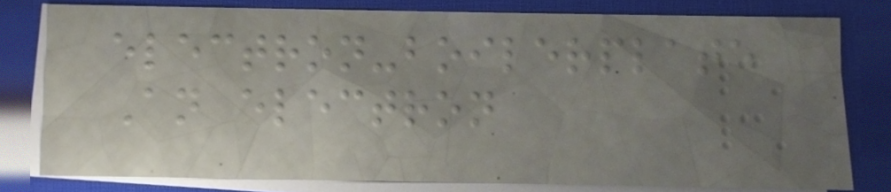electron-boilerplate
An electron
